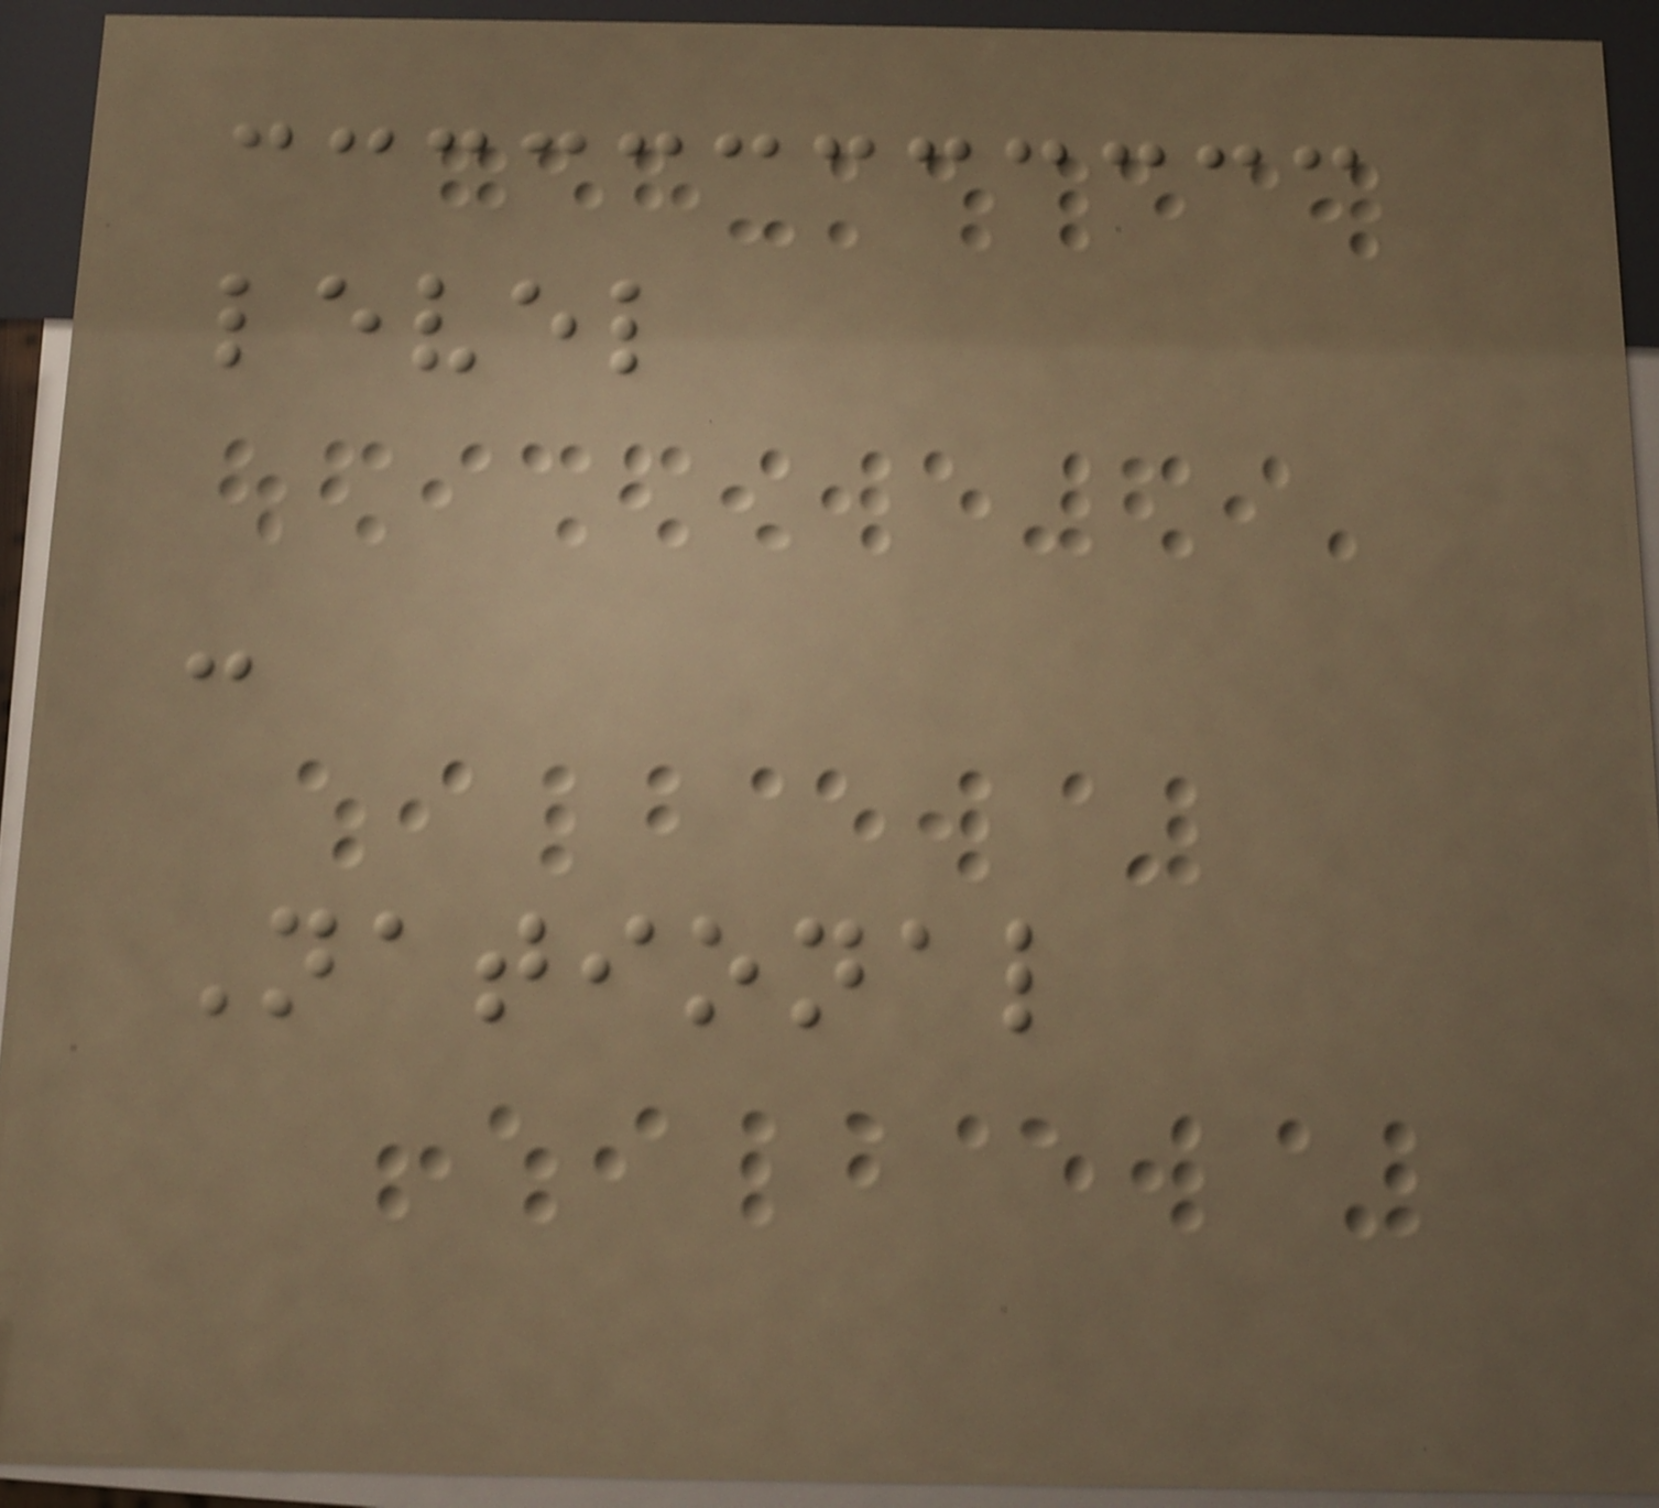level
-
National
